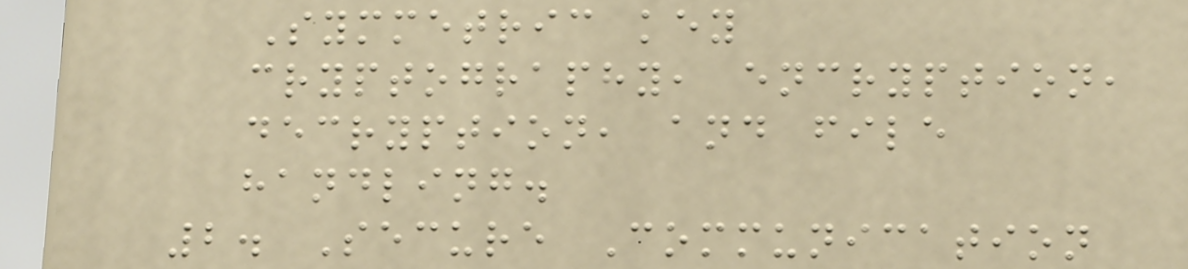Symmetric key
cryptography, encryption,
decryption, and file
handling.
2. Secure Communication
